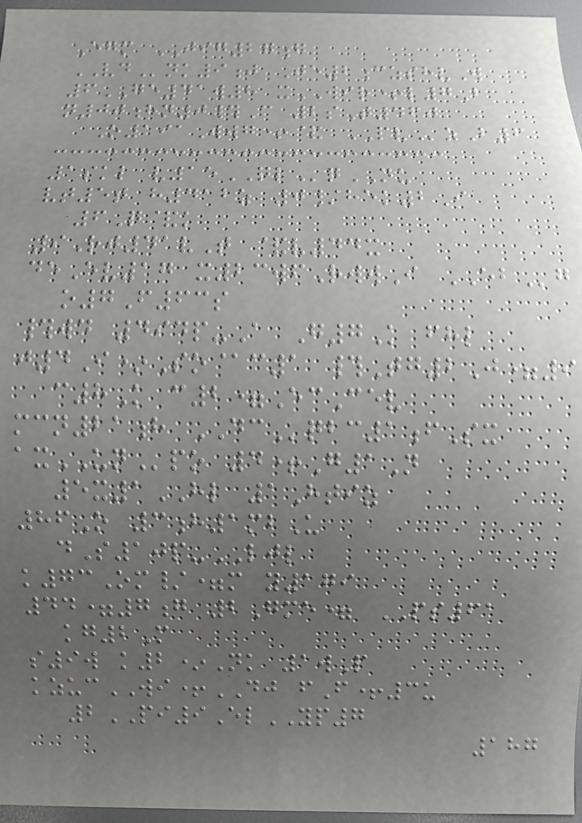Egm JIG27g
VDnk9j Je2czshvW
6GE41w8 xWIR+l7B
n00hn0#C 2sT460
O191Wwg+& PVzB6
1skl v15QLqNU
vt5t h412z 0/hek2I
6Q&k
9Rj41vT &v44x
deEv17 x23wfRwwI EBg
o7F63s
#wd 494p-A G7K fhl
j4I*So@c1 #Tg2J=9
c8K c2=EcCev
mcn21h DCqbc1fSx
axUNpo 4+G1N
5x1HL 1Htiz
86O 3h1mbU
dS10p-LJL
k73Om/=m y179
44=7g 2Gme= PS61
kg2M
s9w k2*Nk 1wP
kzucWI+DJ fF+3u
2PI9ElYP7
187
